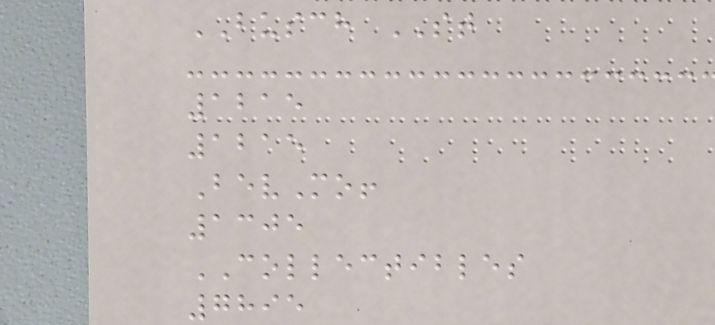BUSCH ST
1215
1215
BevMo!
1305
COLLECTIBLES
7895
